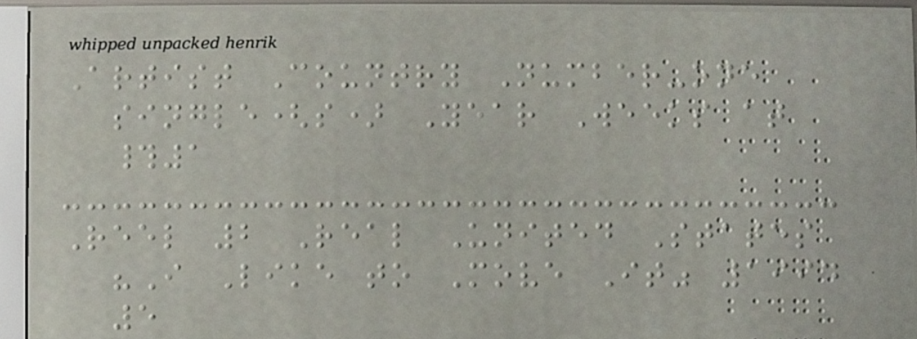Artist Country Number-one
single(s) Year Weeks at
#1
Reel 2 Real United States
"I Like to Move It" 1994
5
